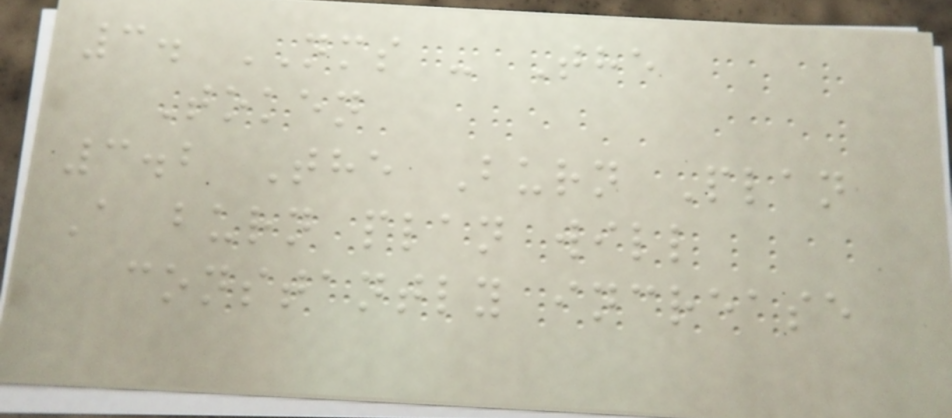3. NMS - The
Token
3.2 The Burn Plan
A burn plan will
constantly increase
